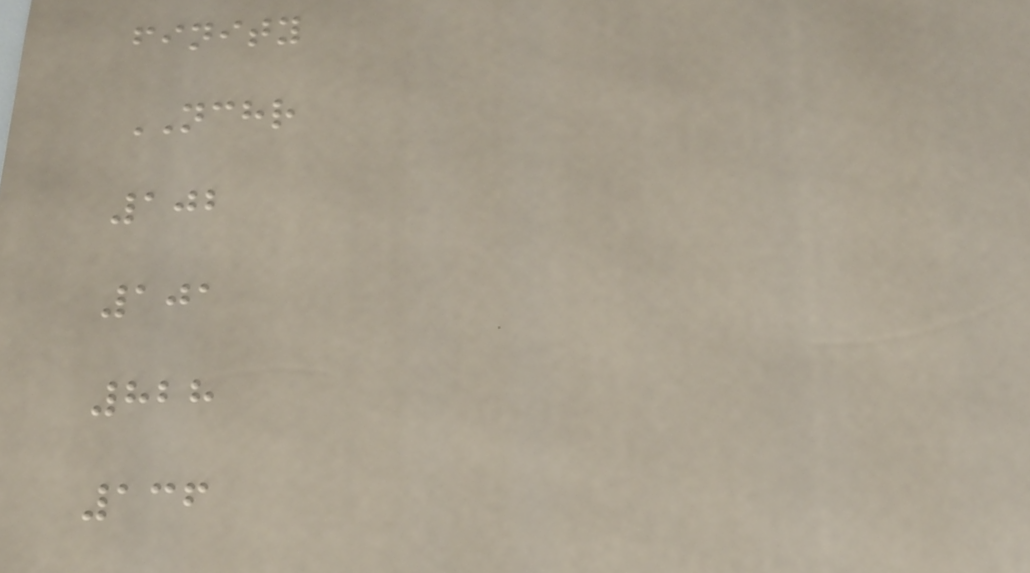finity
NCHR
102
101
828
136
